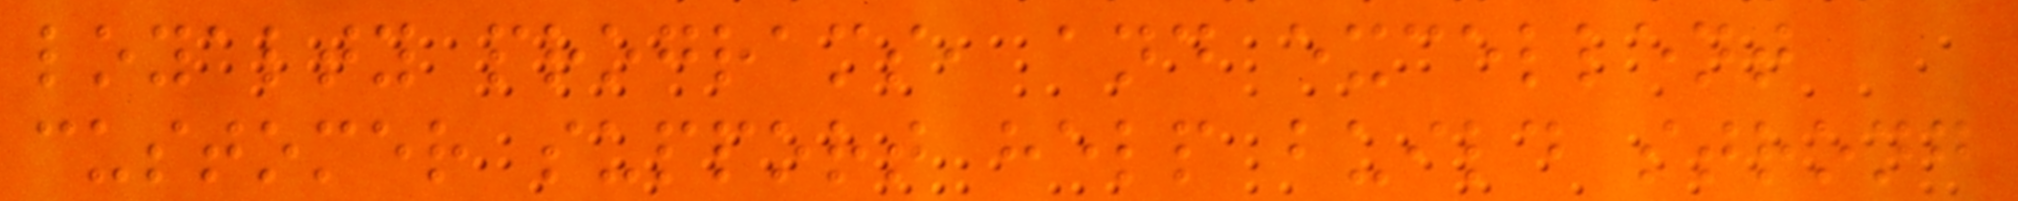loyalty programs, and excellent
customer support help build strong
